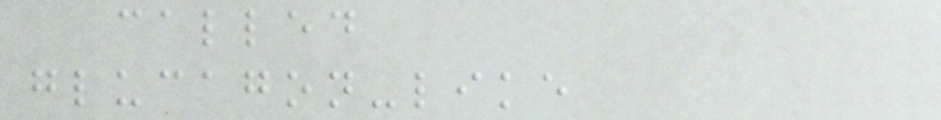called
glucagon-like
